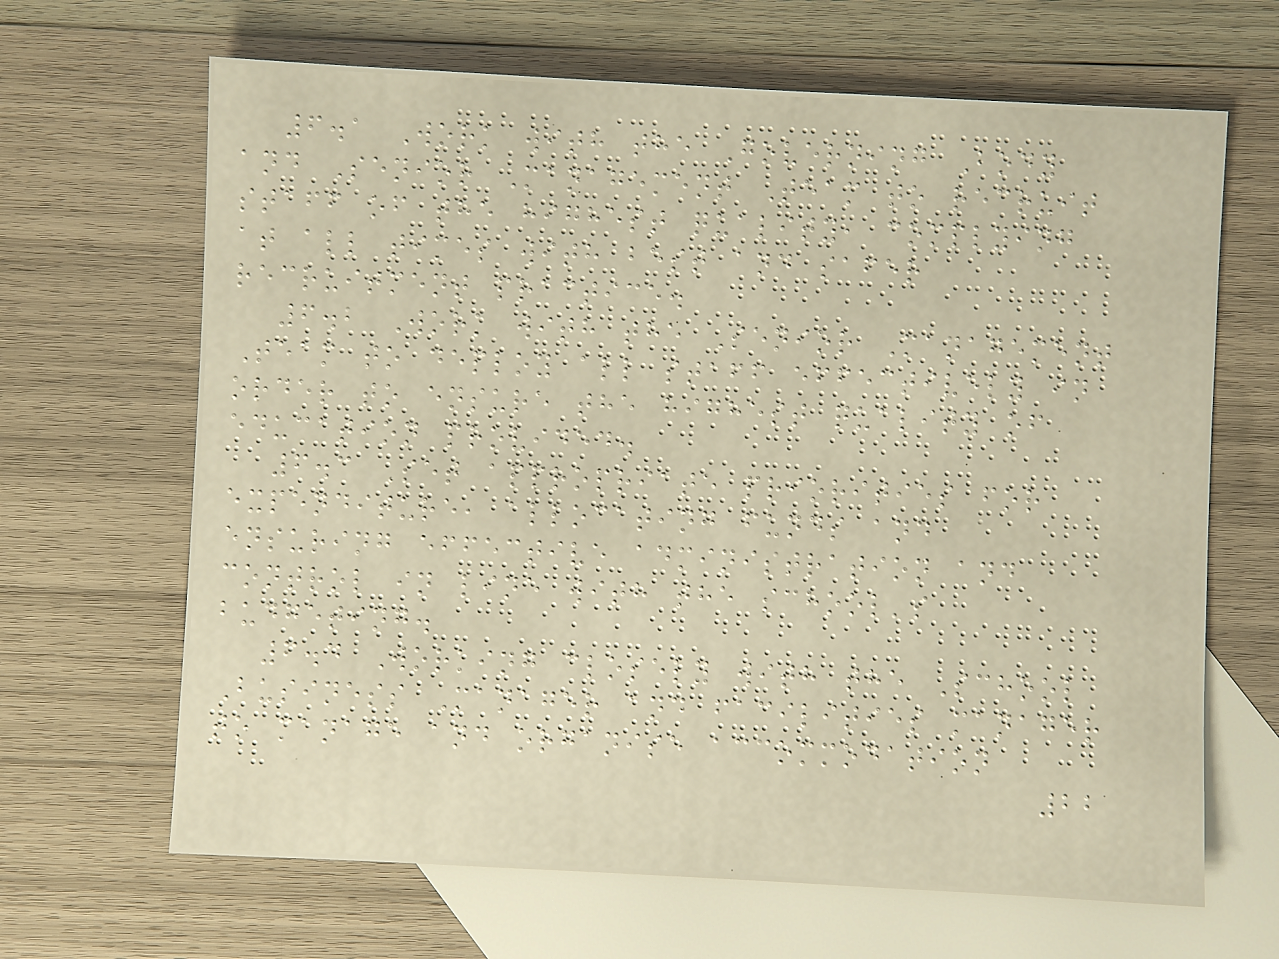6.1 Work with the Governing Body
and Senior Management Team to recruit
staff of the highest quality, complying
at all times with best and safer
recruitment practice.
6.2 Work with the Senior Management
Team to deploy all staff effectively in
order to ensure the highest quality of
education provided.
6.3 Set appropriate priorities for
expenditure, allocating funds and
ensuring effective administration and
control in line with the school's
budgeting.
6.4 Working closely with the School
Business Manager and facilities manager
to manage and organise accommodation
22
